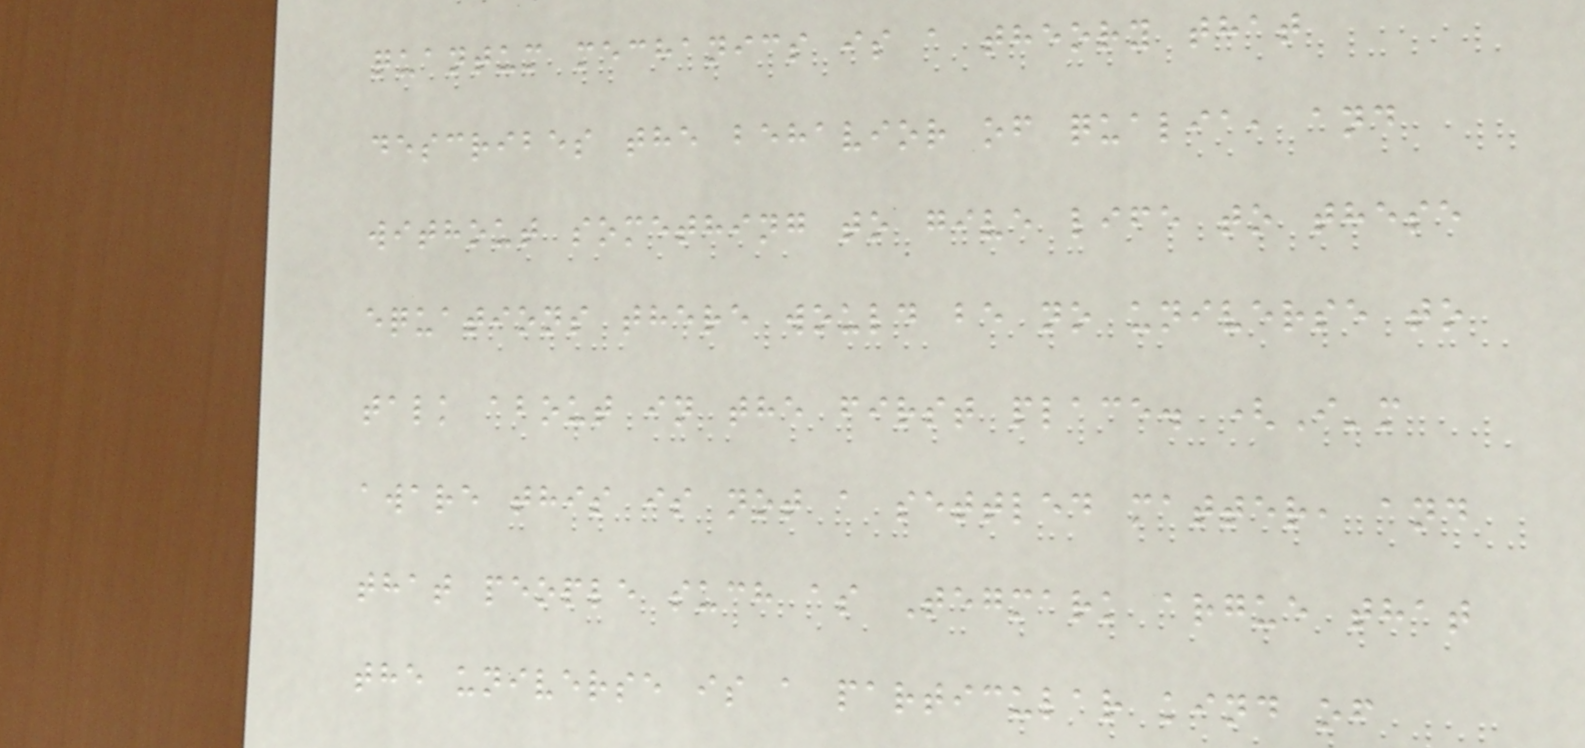quantum mechanics is a theory that
describes the behavior of qualia, and
without something to give life to these
equations there would be no universe to
talk about in the first place. (I'm
aware this is not a settled matter, and
that people such as Tegmark argue that
the universe is a particular kind of
